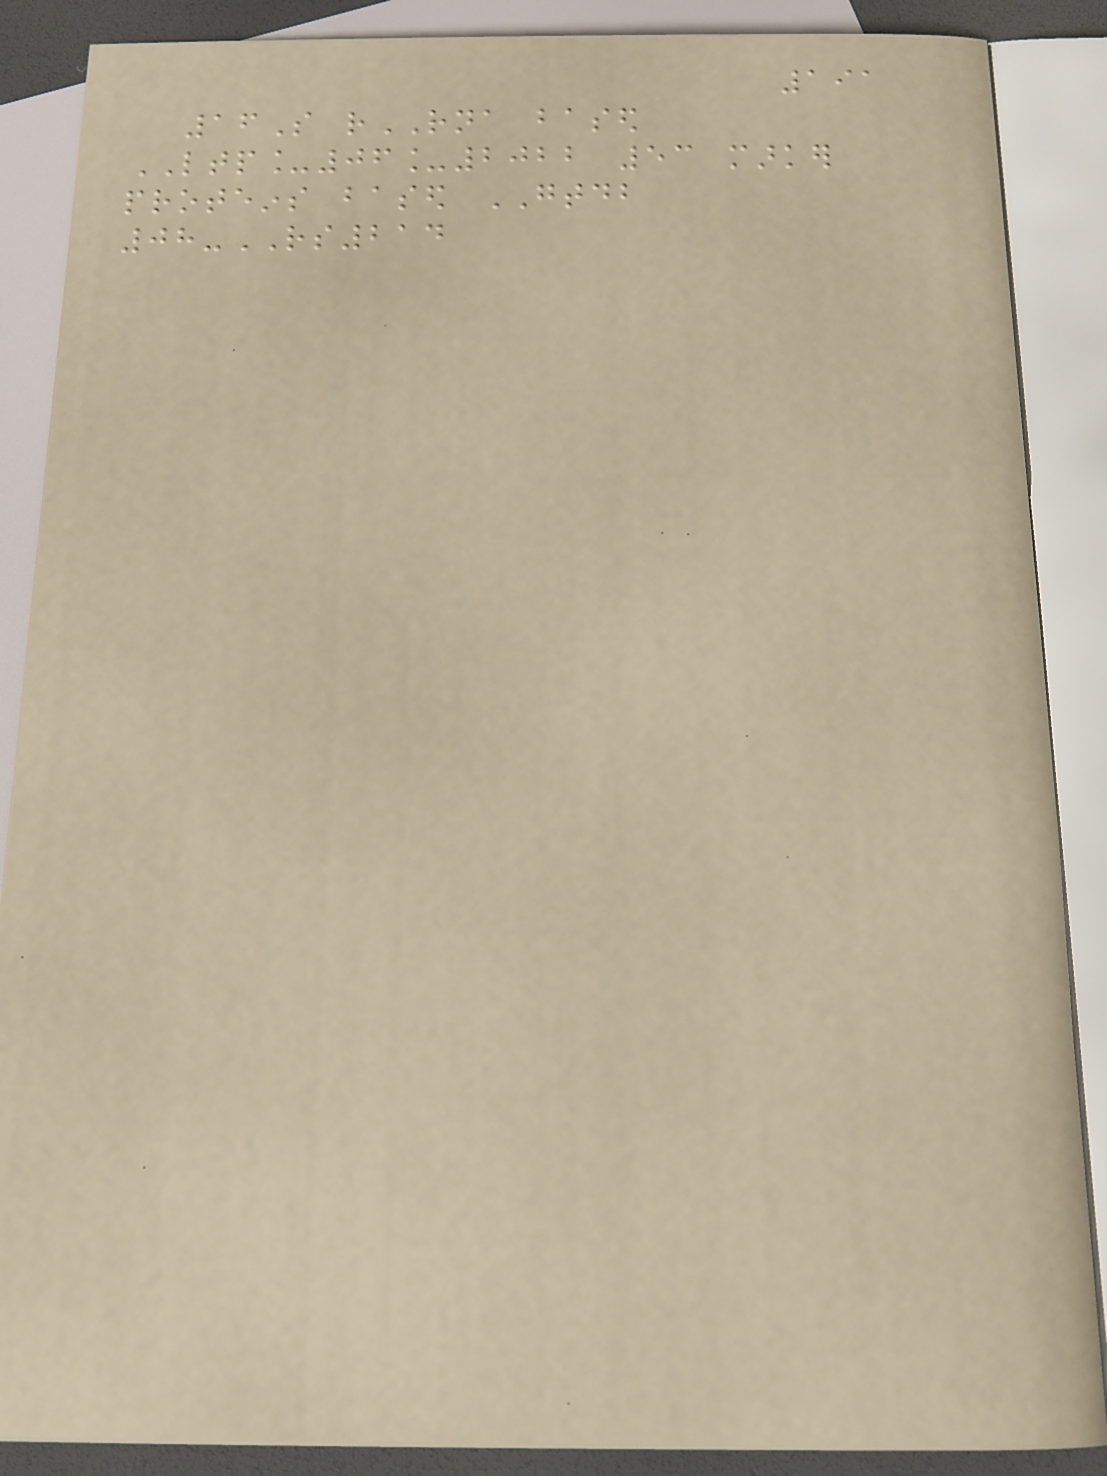191
16S rRNA based
LTP_06_2022 53 marker
proteins based GTDB
08-RS214
